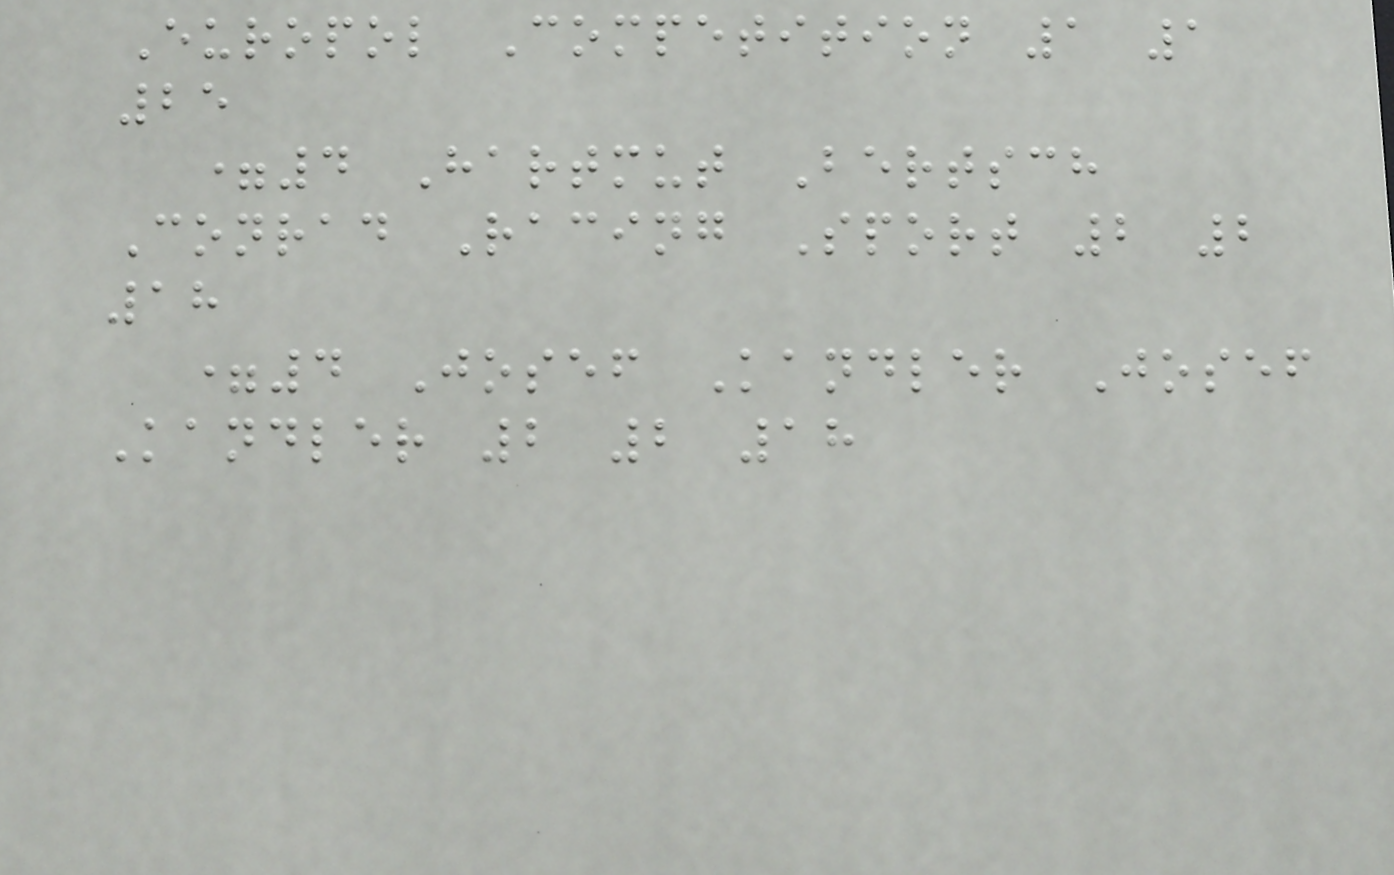Europol Competition 1 1
25
=4 Hartmut Bertsch
Conrad Racing Sport 2 2
18
=4 Josef Kandler Josef
Kandler 2 2 18
